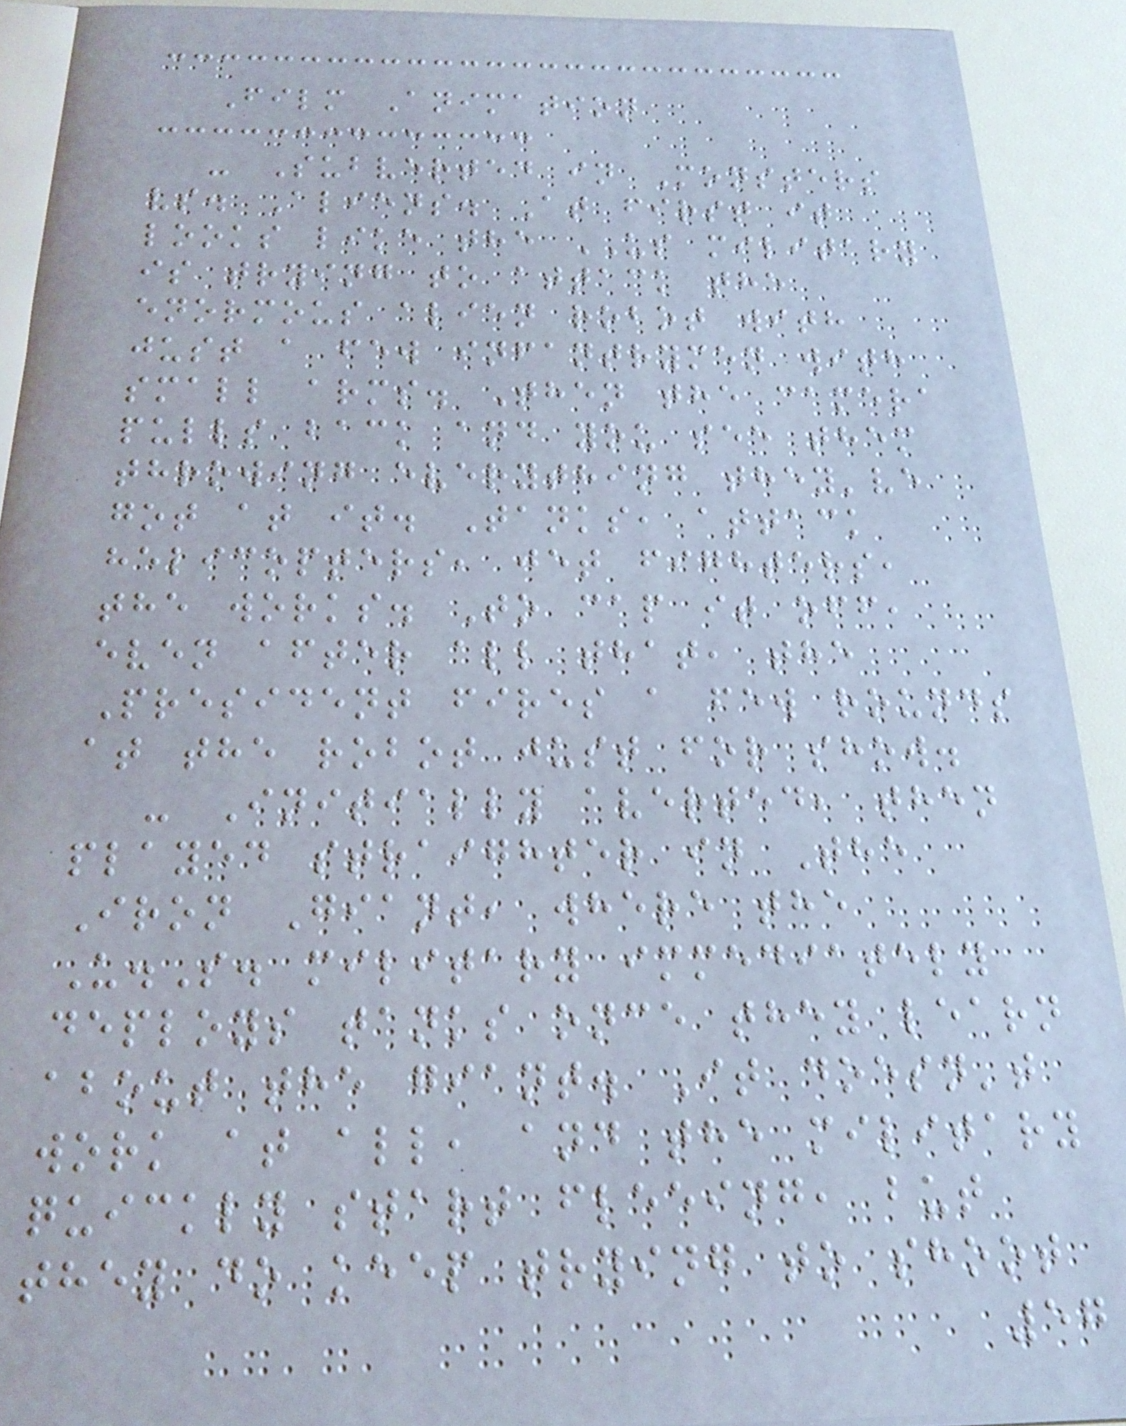Film Animation
- Subverted in Monsters
vs. Aliens. At first it
looks like the US military
is trying to attack the
enormous alien robot with
just a few infantrymen with
small arms. Then the camera
pulls back and you see them
throwing everything they've
got at it. Tanks, attack
helicopters, jet fighters,
the works. To cap it off,
even after all that, the
President fires a few rounds
at the robot just for show.
- Initially averted, then
played straighter in The
Iron Giant, where the
U.S. military immediately
deploys tanks once they learn
about the giant. It doesn't
work at all, and the military
quickly start fleeing, but
they do keep trying to shoot
57
